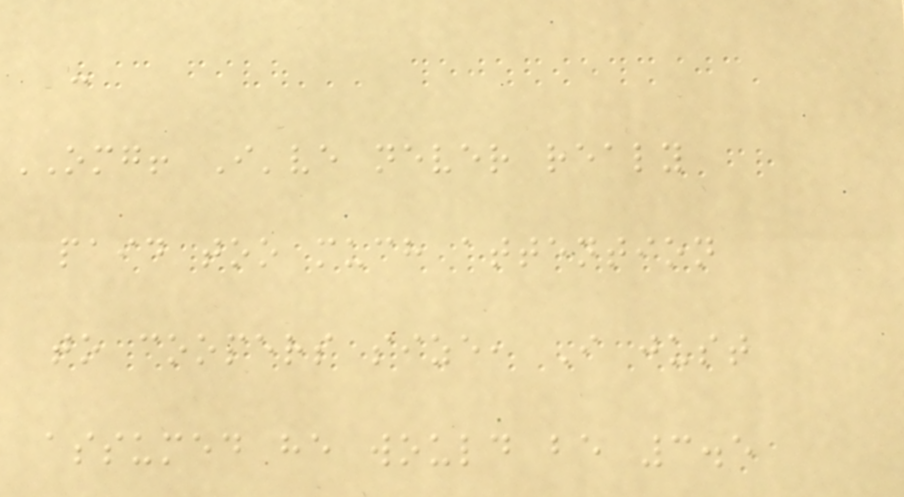-
OMG! I've never realy
paid too much attention
to coopers size, I just
assumed he would be 3.5
